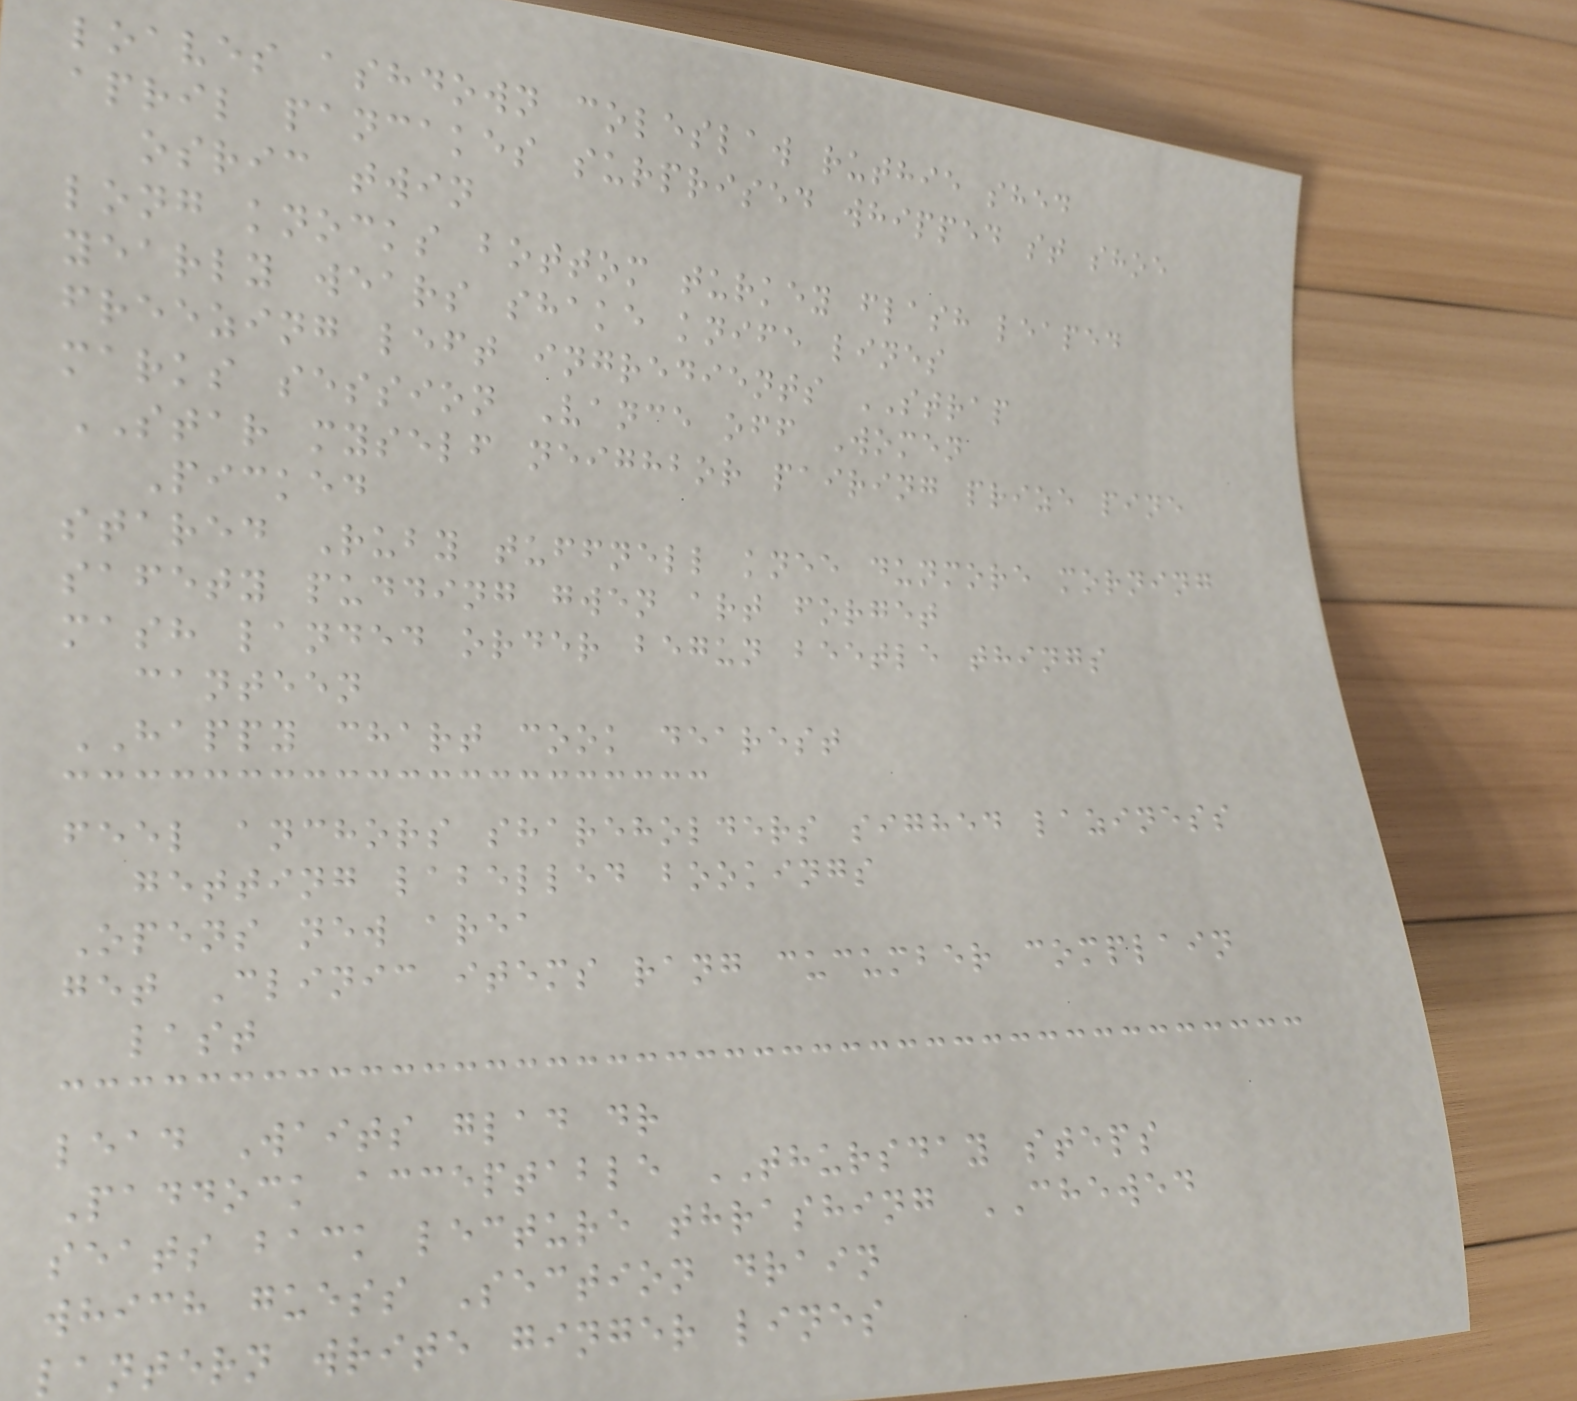loaves ashdown coleslaw ruthie shed
april pancakes surprised whipped st shoe
osric twin
long knocks bottom turkey flash leaped
yearly wears shake knife lines
freezing left ingredients STRAP
marks session Vance off Women
STAR myself neighbor pairing prize pine
Picked
stared Ruby tuffnell knee dunmore morning
safety pudding gwen art forget
mash landed order begun beetle things
canteen
HAPPY chart cook dearest
feel anchors shareholders sighed laziness
getting labelled bookings
Opens new area
get Clinic items rang cucumber complain
last
lead Waits glad dr
Paddock acceptable THURSDAY steps
seats back lecture thrashing CHEWED
which guess Section drain
lantern write ginger lines
